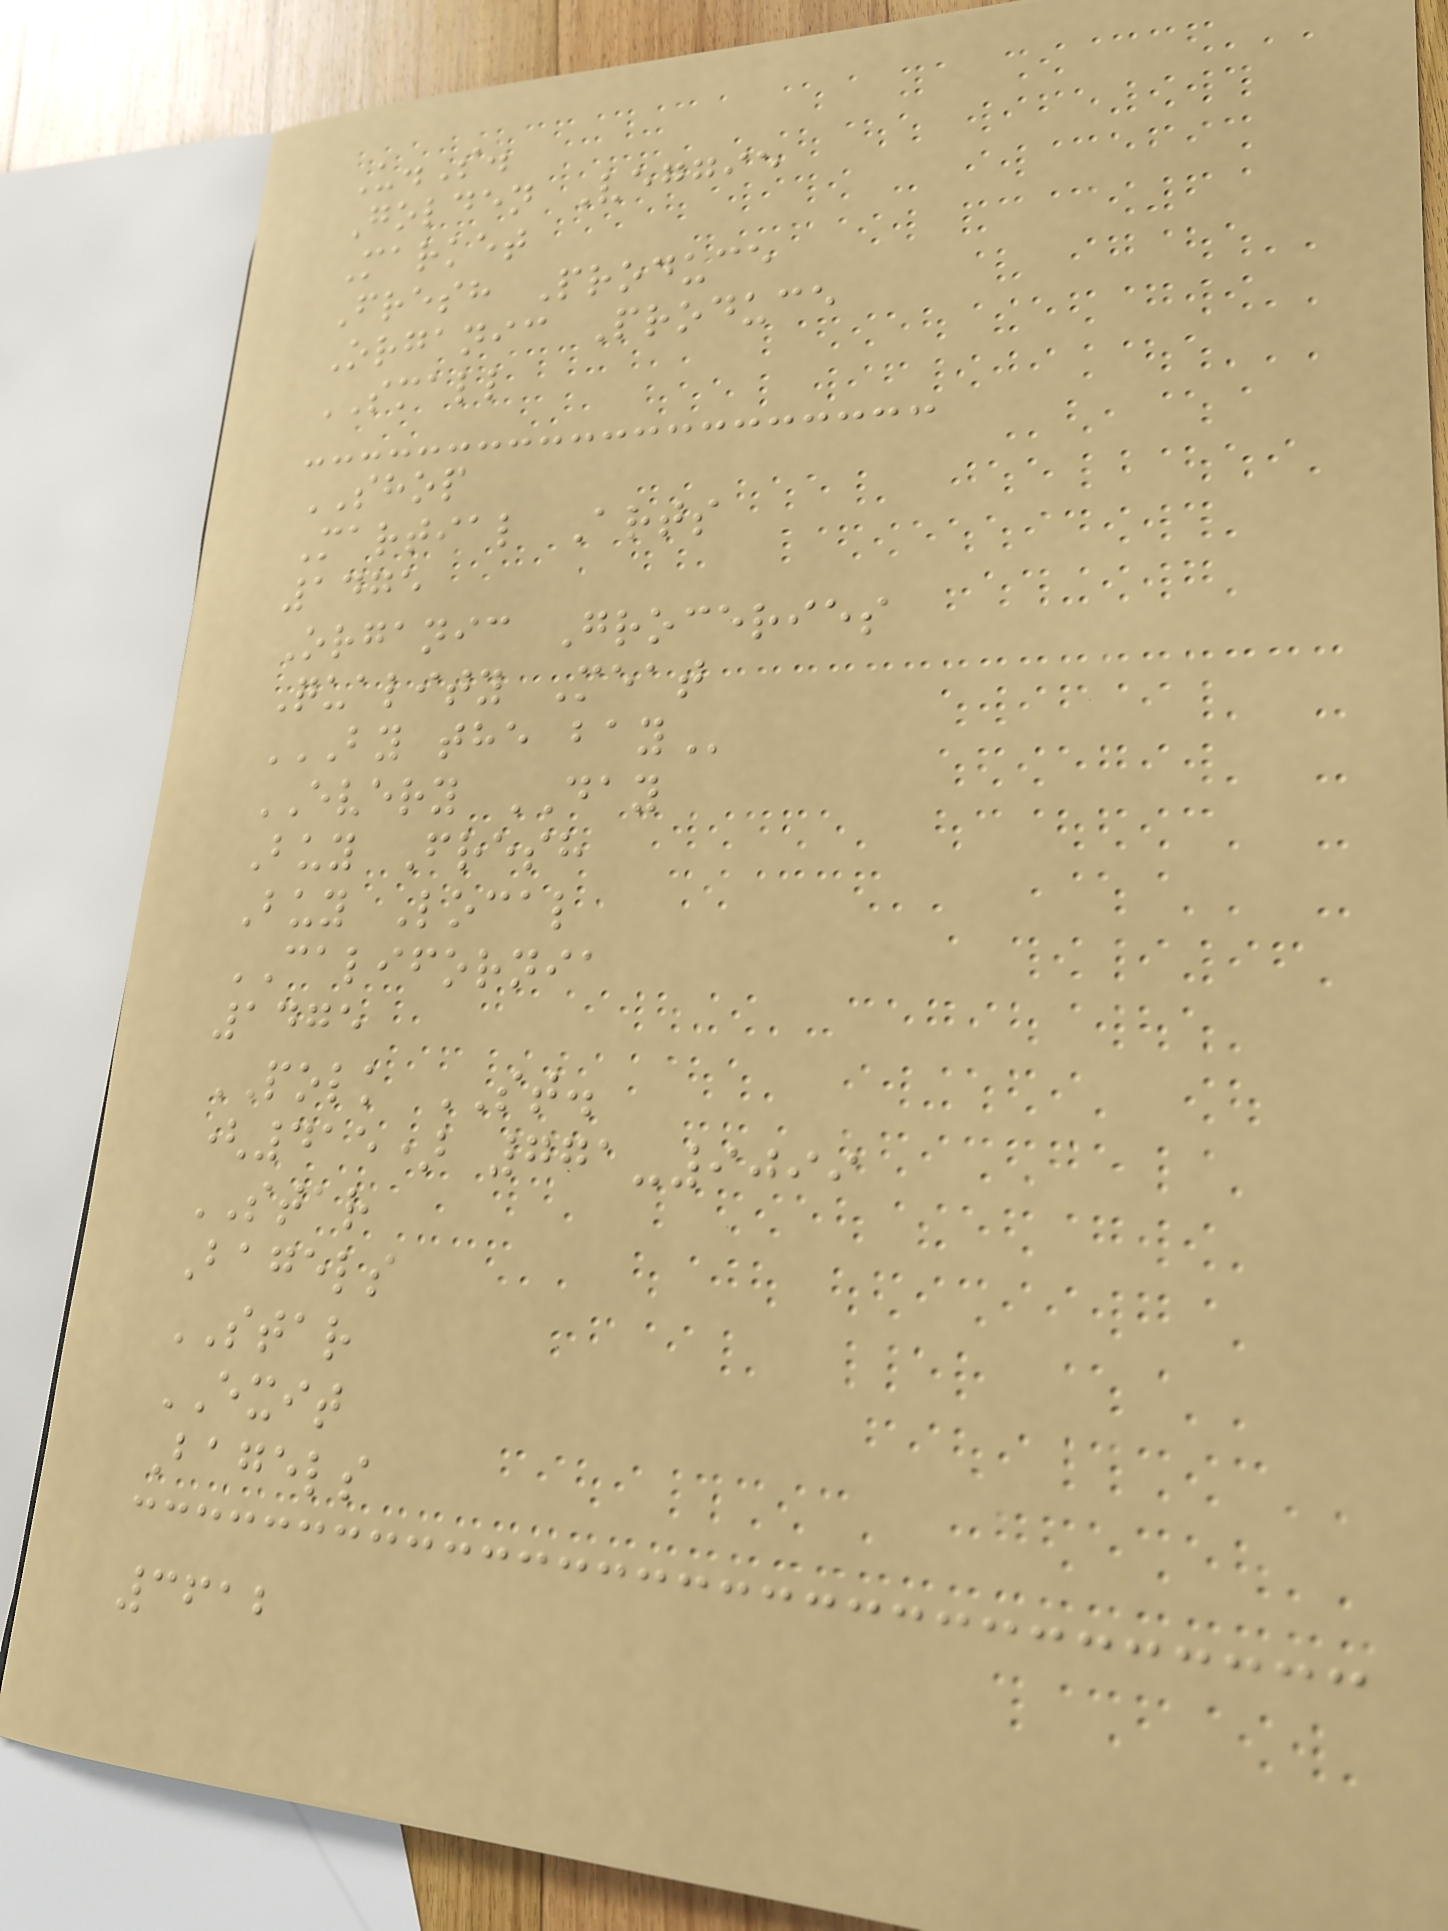U.S.
Golden Veggie
Market
Fresh Produce
Organic Produce
SMALL
SHOP
Martial Arts
1475
Organic Groceries
Quality Meat
BY THE BAY
EVERY DAY
Buy Fresh
Buy Local
CALIFORNIA
1475
POLK ST.
(415) 771-9099
STAR
Bagels
STAR
EXIT
Bagels
3612
